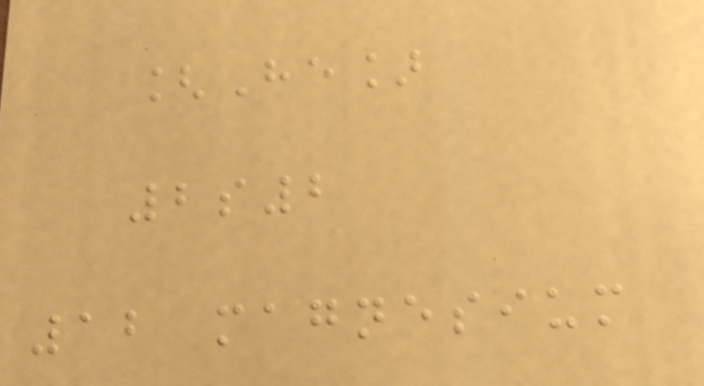[He]
2s2
12 magnesium
